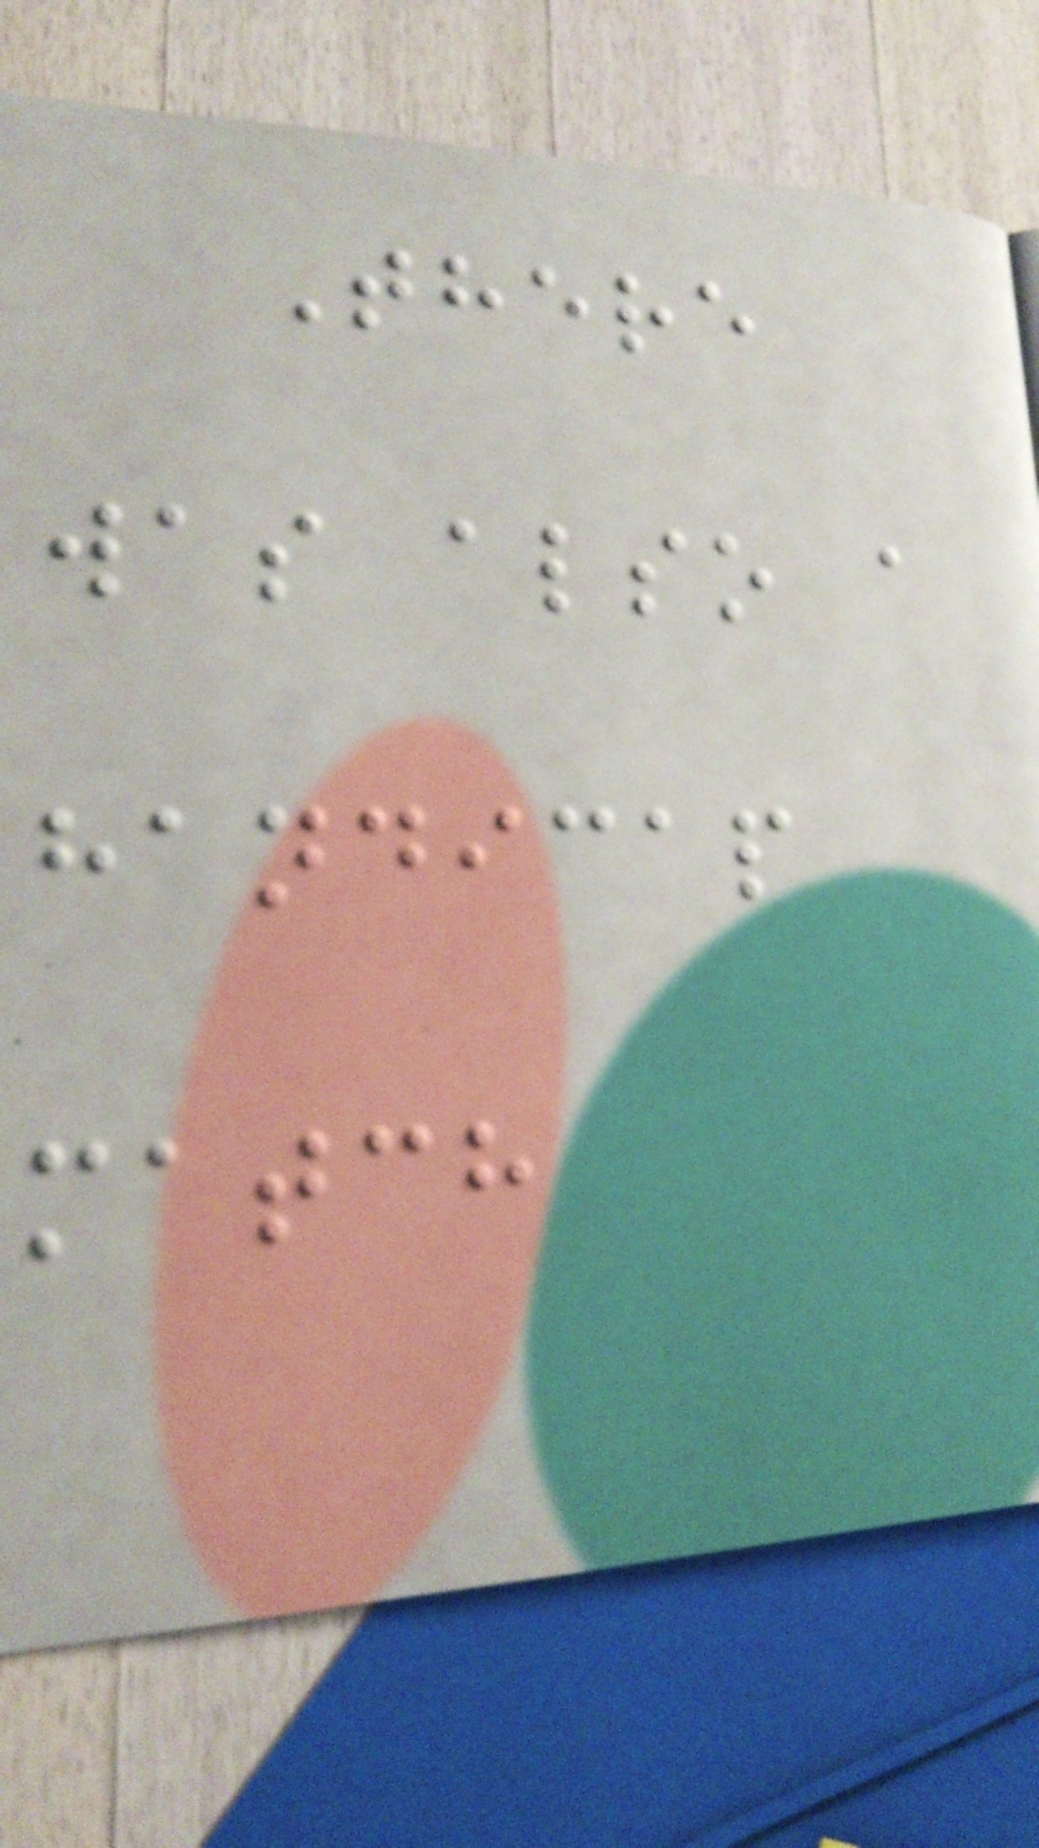There
was also a
handicap
match
